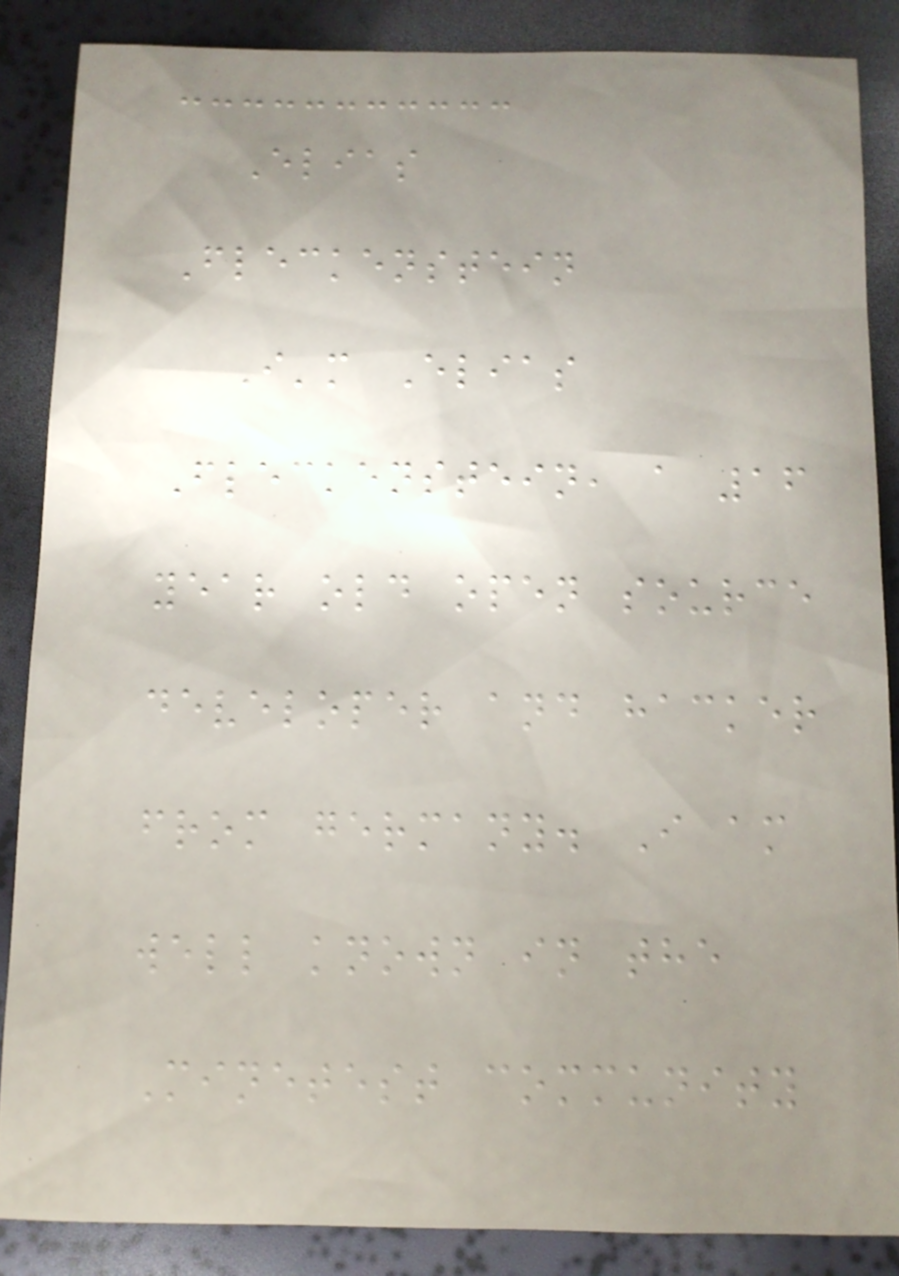Elias
Fleckenstein
I'm Elias
Fleckenstein, a 16
year old open source
developer and hacker
from germany. I am
well known in the
Minetest community
